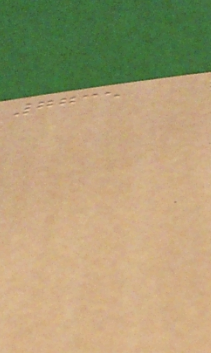7735
